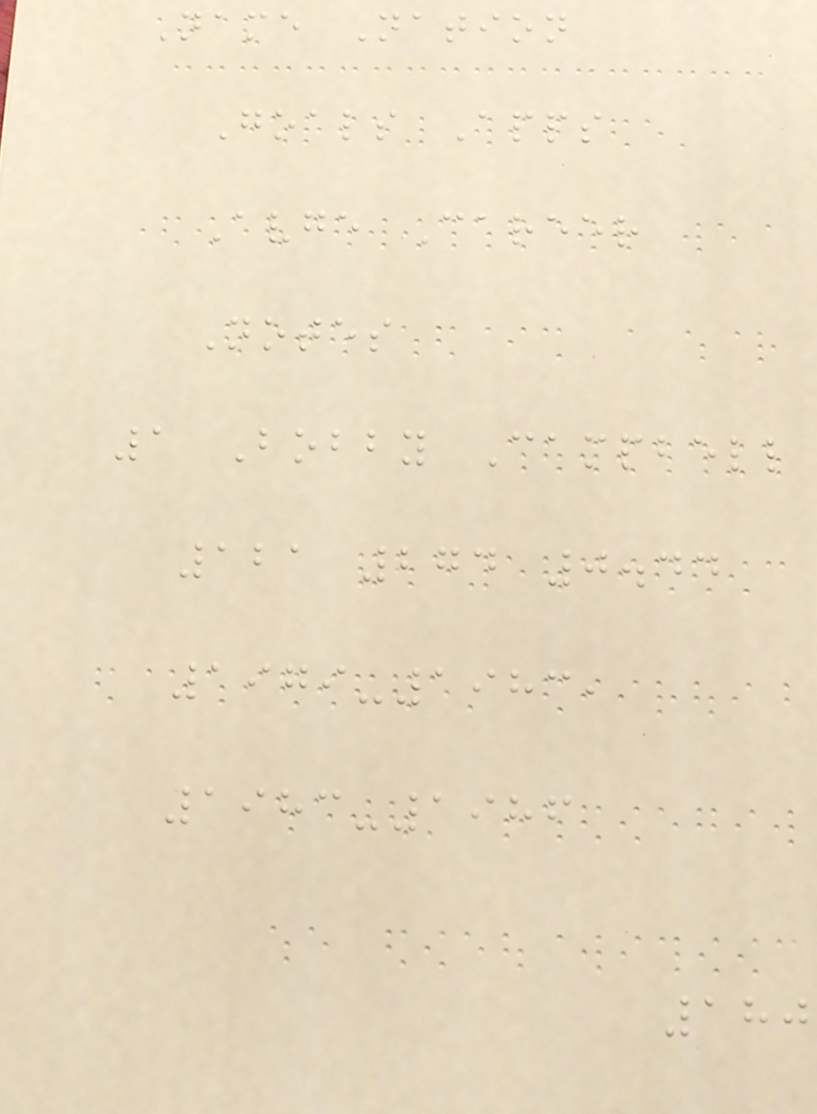Name Nation
Goals Apps
Avge Career
Notes
1 Bobby Campbell
121 274 0.44
1979-1983,
1983-1986
180
